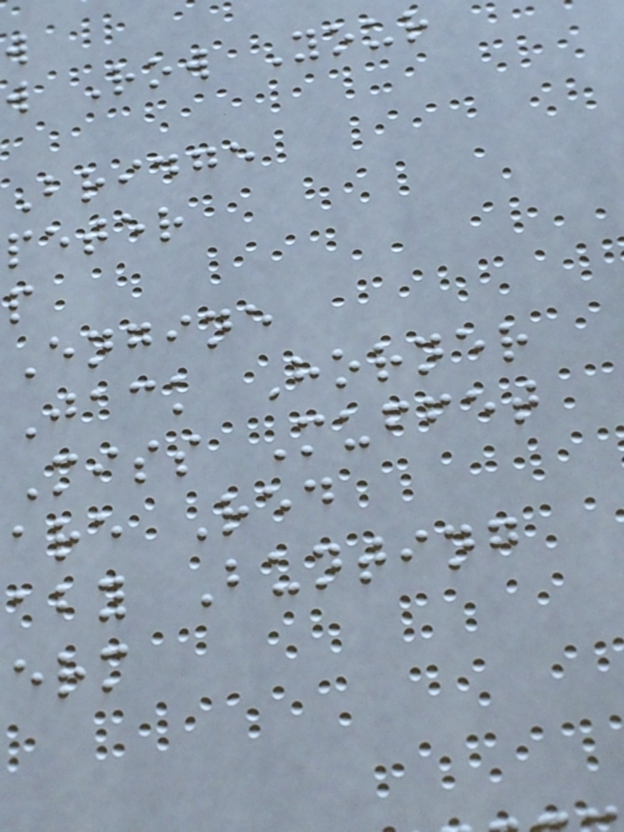w Row Your
Bridge
peter
Engine
Jack Horner
Miss Muffet
are Red
aby Bunting
